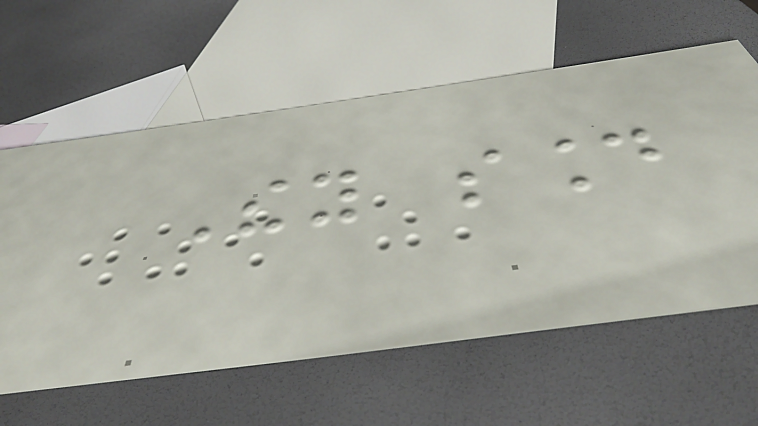They sound
